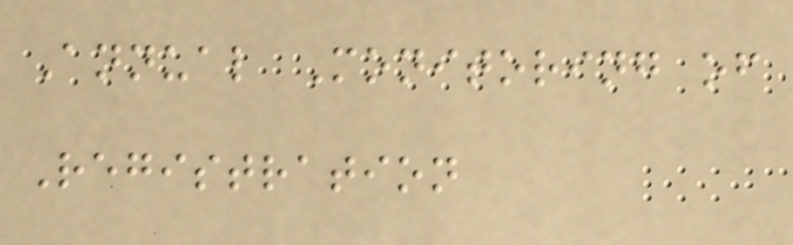Annual Monitoring of
Registration
